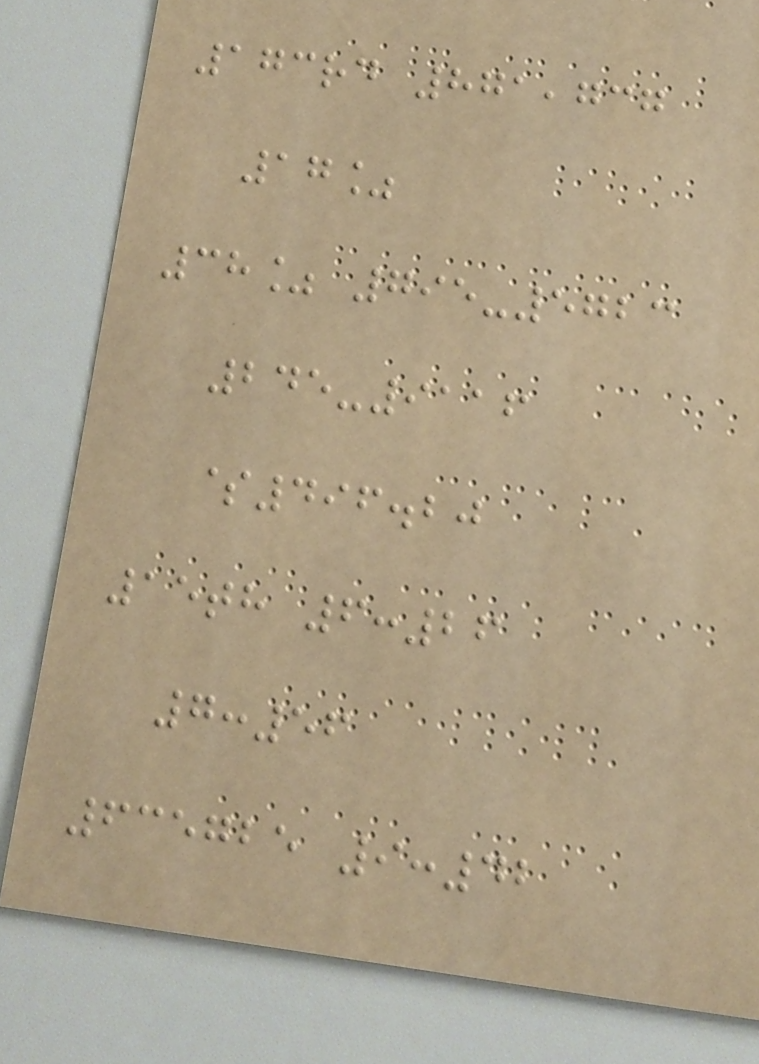173rd 871,737
17%
38% 795-5723
245-9116
$496.20
15th 6:26
7:56
635725 9:42
